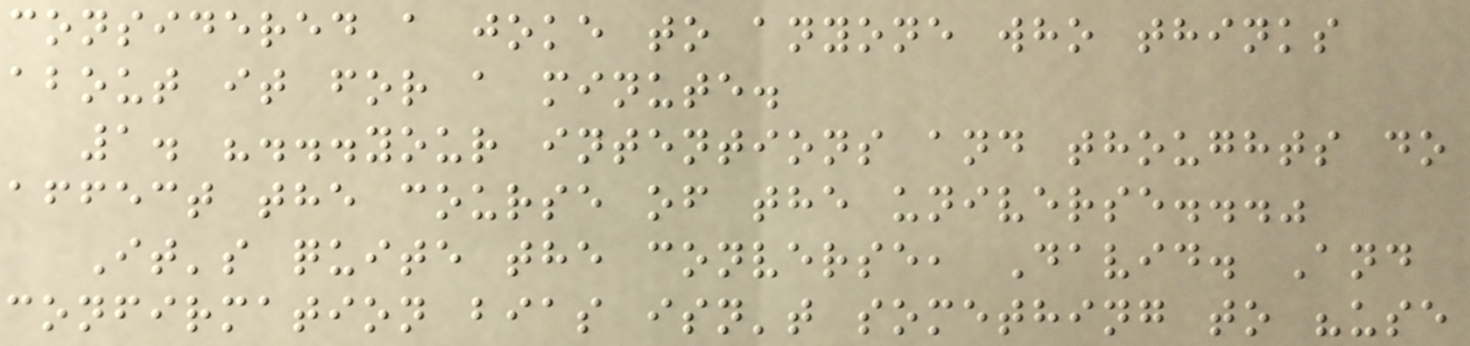considered a joke to anyone who thinks
about it for a minute.
1. "...your intentions and thoughts do
affect the course of the universe..."
It's quite the converse, David. And
confirmation bias isn't something to "use
